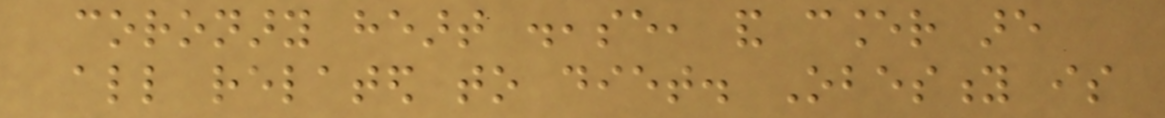coronary heart disease, and cancer are
all related to diet. Obesity is
